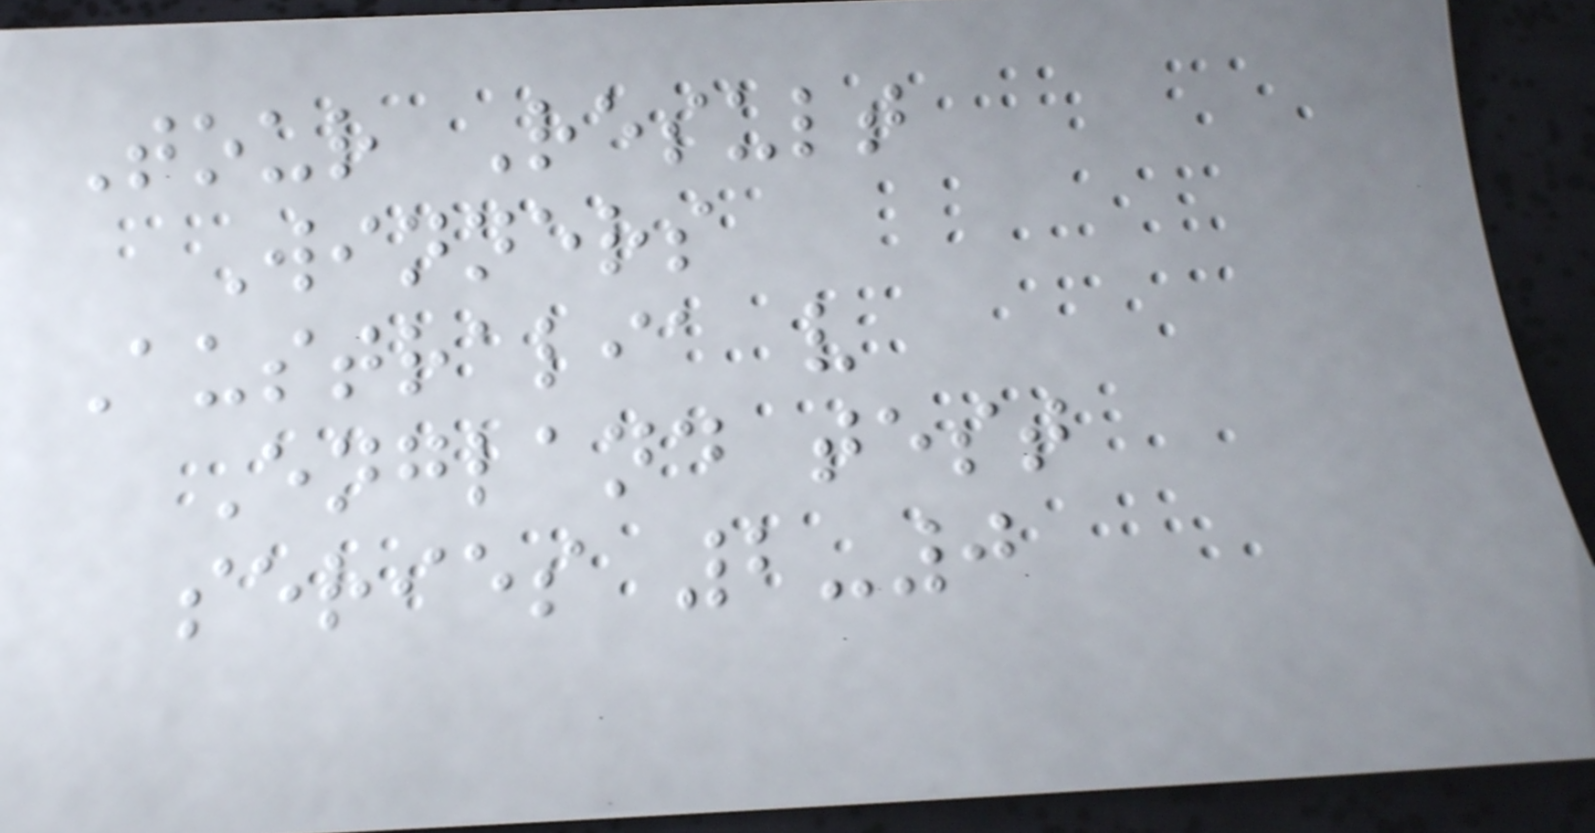Tour Result
Winners
Australia v
England test
series 2-0
